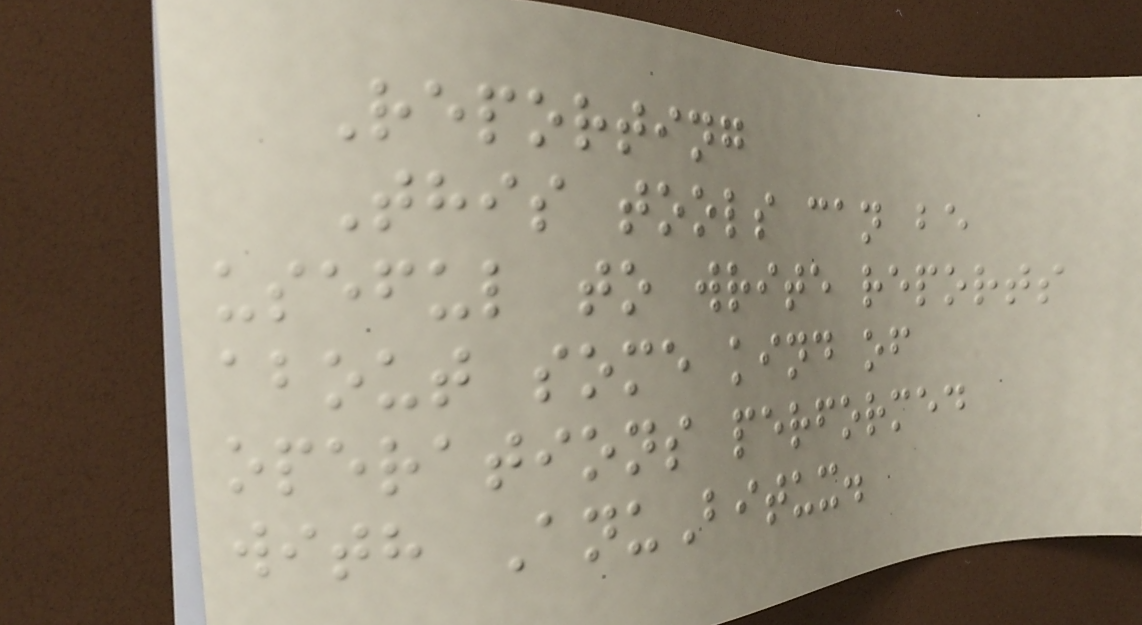Reporting
This tools can be
useful to write reports
about some kind of
operations performed
with AnuBitux.
